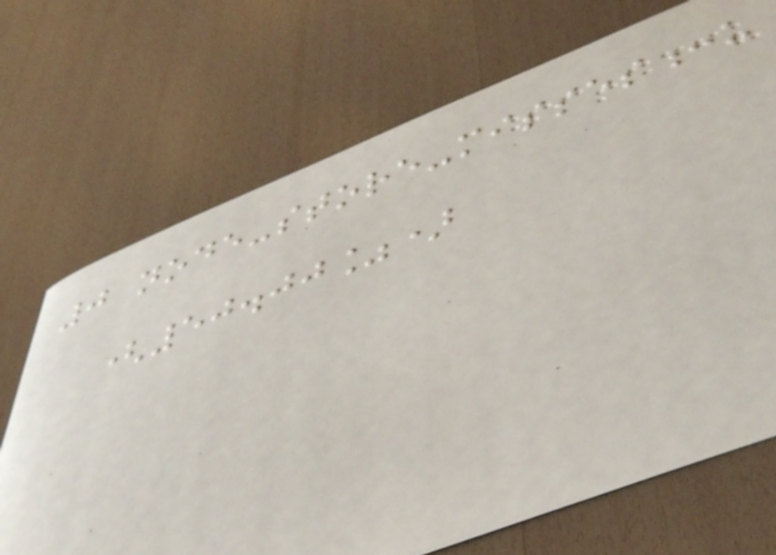0 node-store-misses:u
(50.00%)
